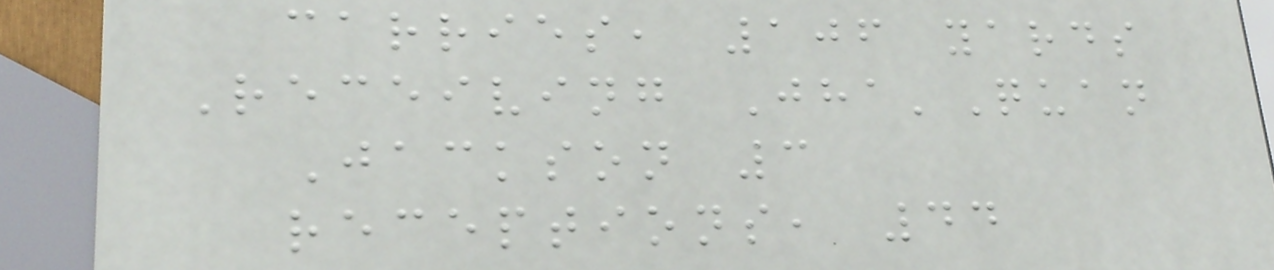carries, 106 yards
Receiving Jha'Quan
Jackson 3
receptions, 44
